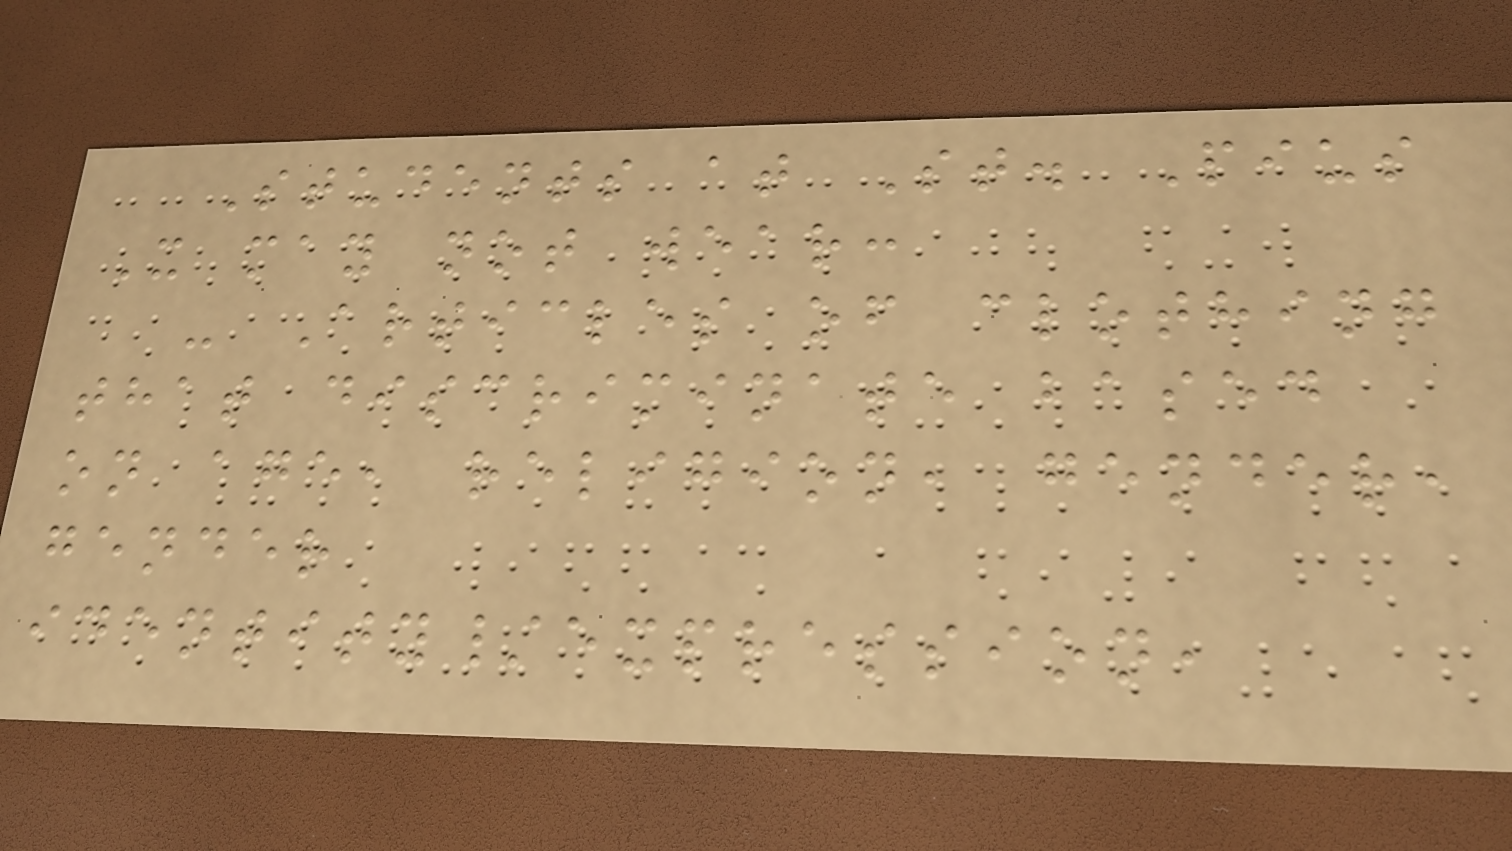Students at St. Pius
X may not wear:
- Articles of clothing
that discriminate based
on age, religion, gender,
gender
identity/expression,
